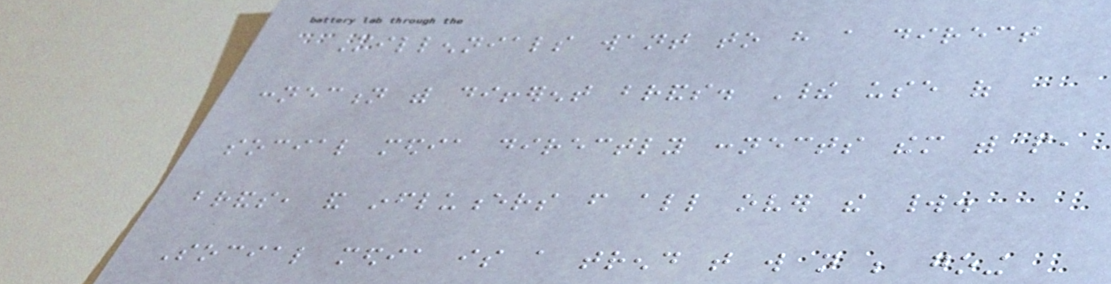Millennials want to have a direct
connection with different brands. Their use of
social media directly connects them with people,
brands, and influencers from all over the world.
Social media is a trend that will not be going
